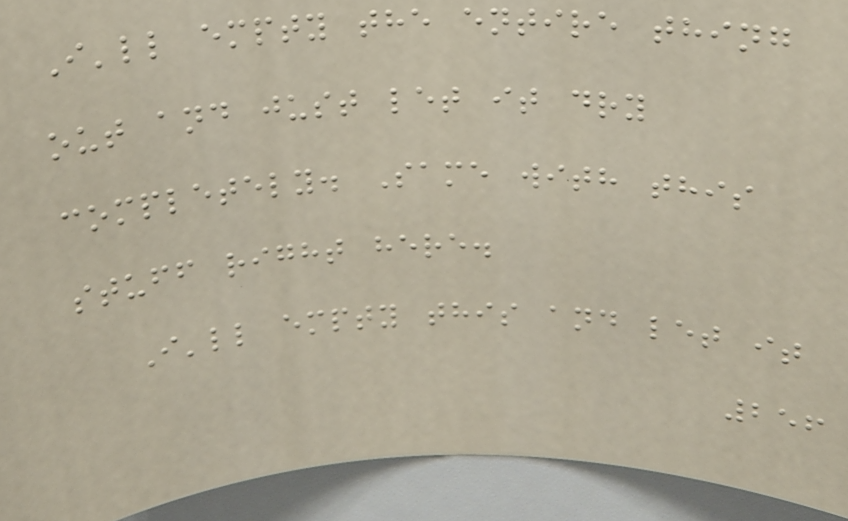I'll empty the entire thing
out and just let it dry
completely. Same with this
stuff right here.
I'll empty this and let it
256
